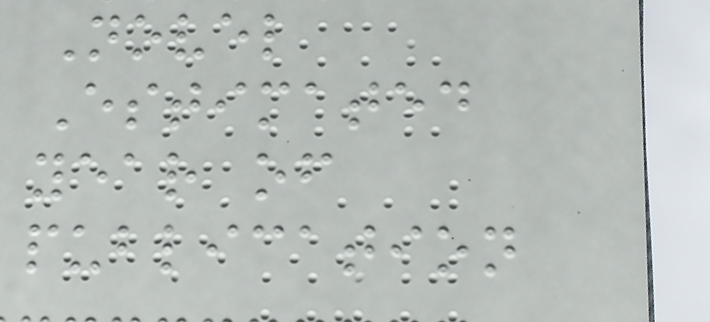Novel
Estimated
year of
publication
